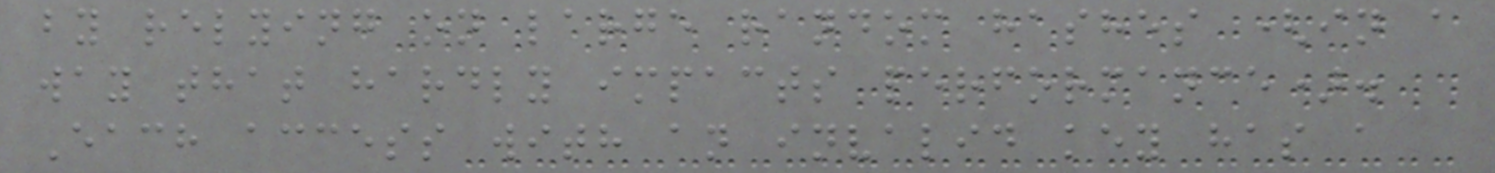by relying on large random hashes (in a
way that hardly impacts performance).
Each access with an invalid key has a
